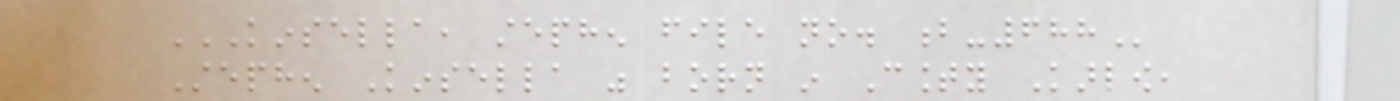KINSELLA, STEPHEN FILE NO. B-688
Stephen Kinsella was born in County Karlow,
